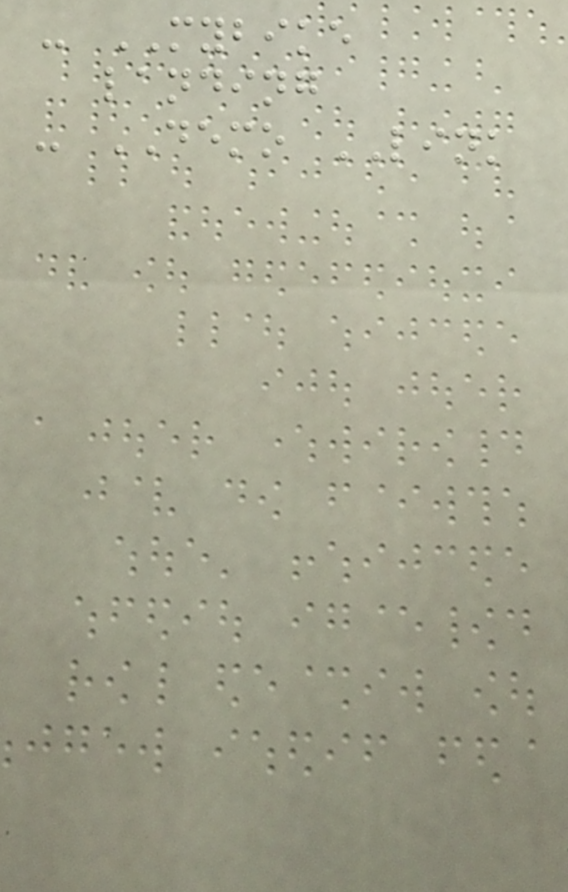- MYBIKE
landing
- DEMO LINK
